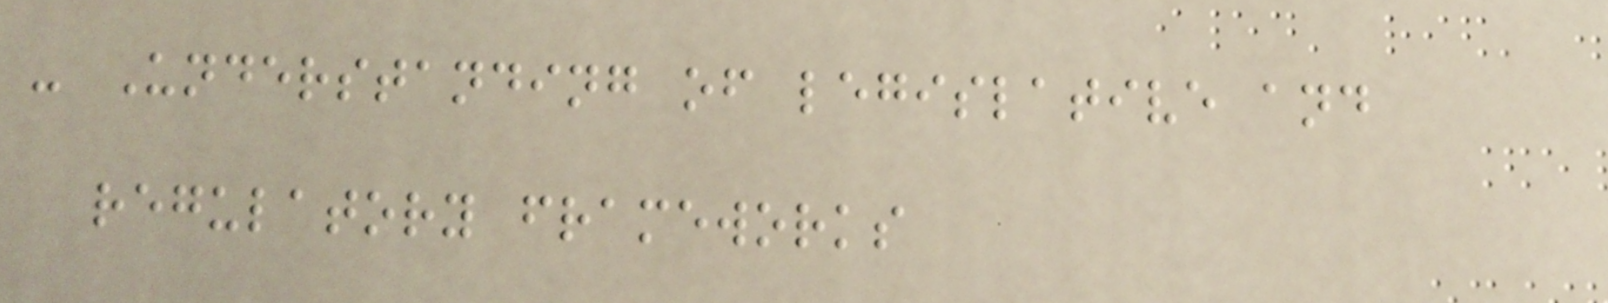- Understanding of legislative and
regulatory frameworks
